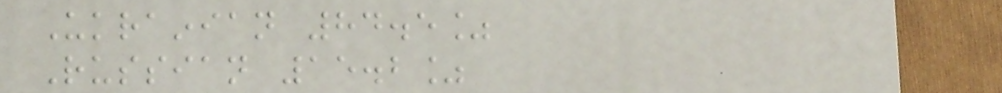Ukrainian 84.5%
Russian 15.2%
